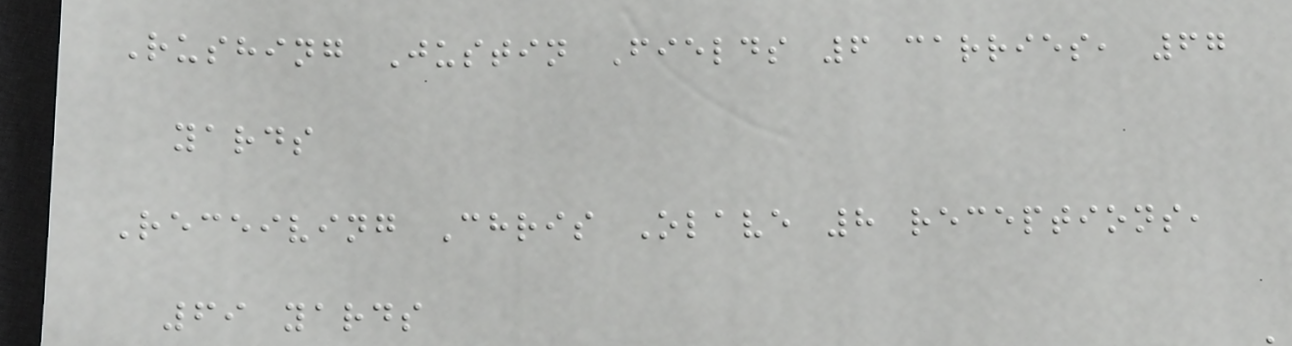Rushing Justin Fields 6 carries, 67
yards
Receiving Chris Olave 8 receptions,
69 yards
